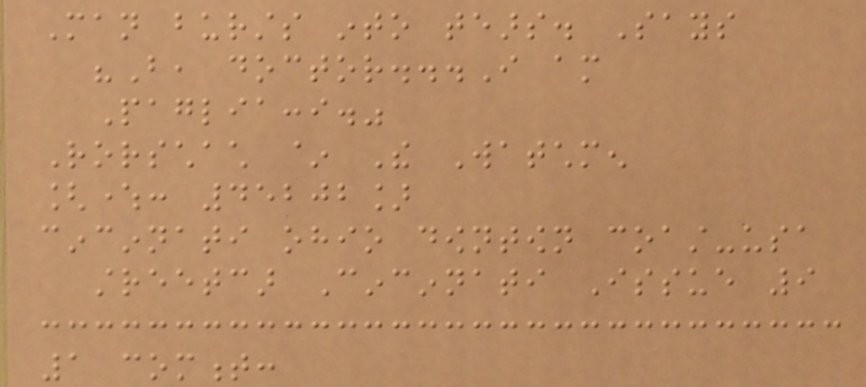Man bursts into tears. Says
"But, doctor...I am
Pagliacci."
Rorschach ~ The Watchmen
[where: 45202]
cincinnati ohio downtown coast-usa
streetcar Cincinnati Issue 9
1 comment:
